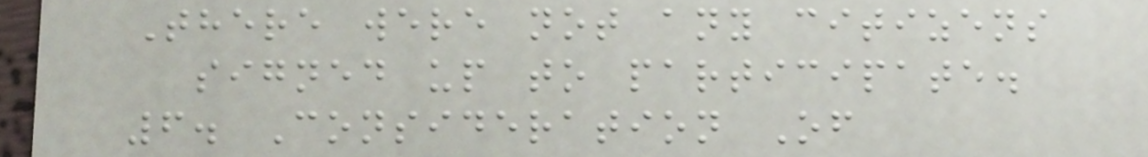There were not any citizens
signed up to participate.
6. Consideration Of
